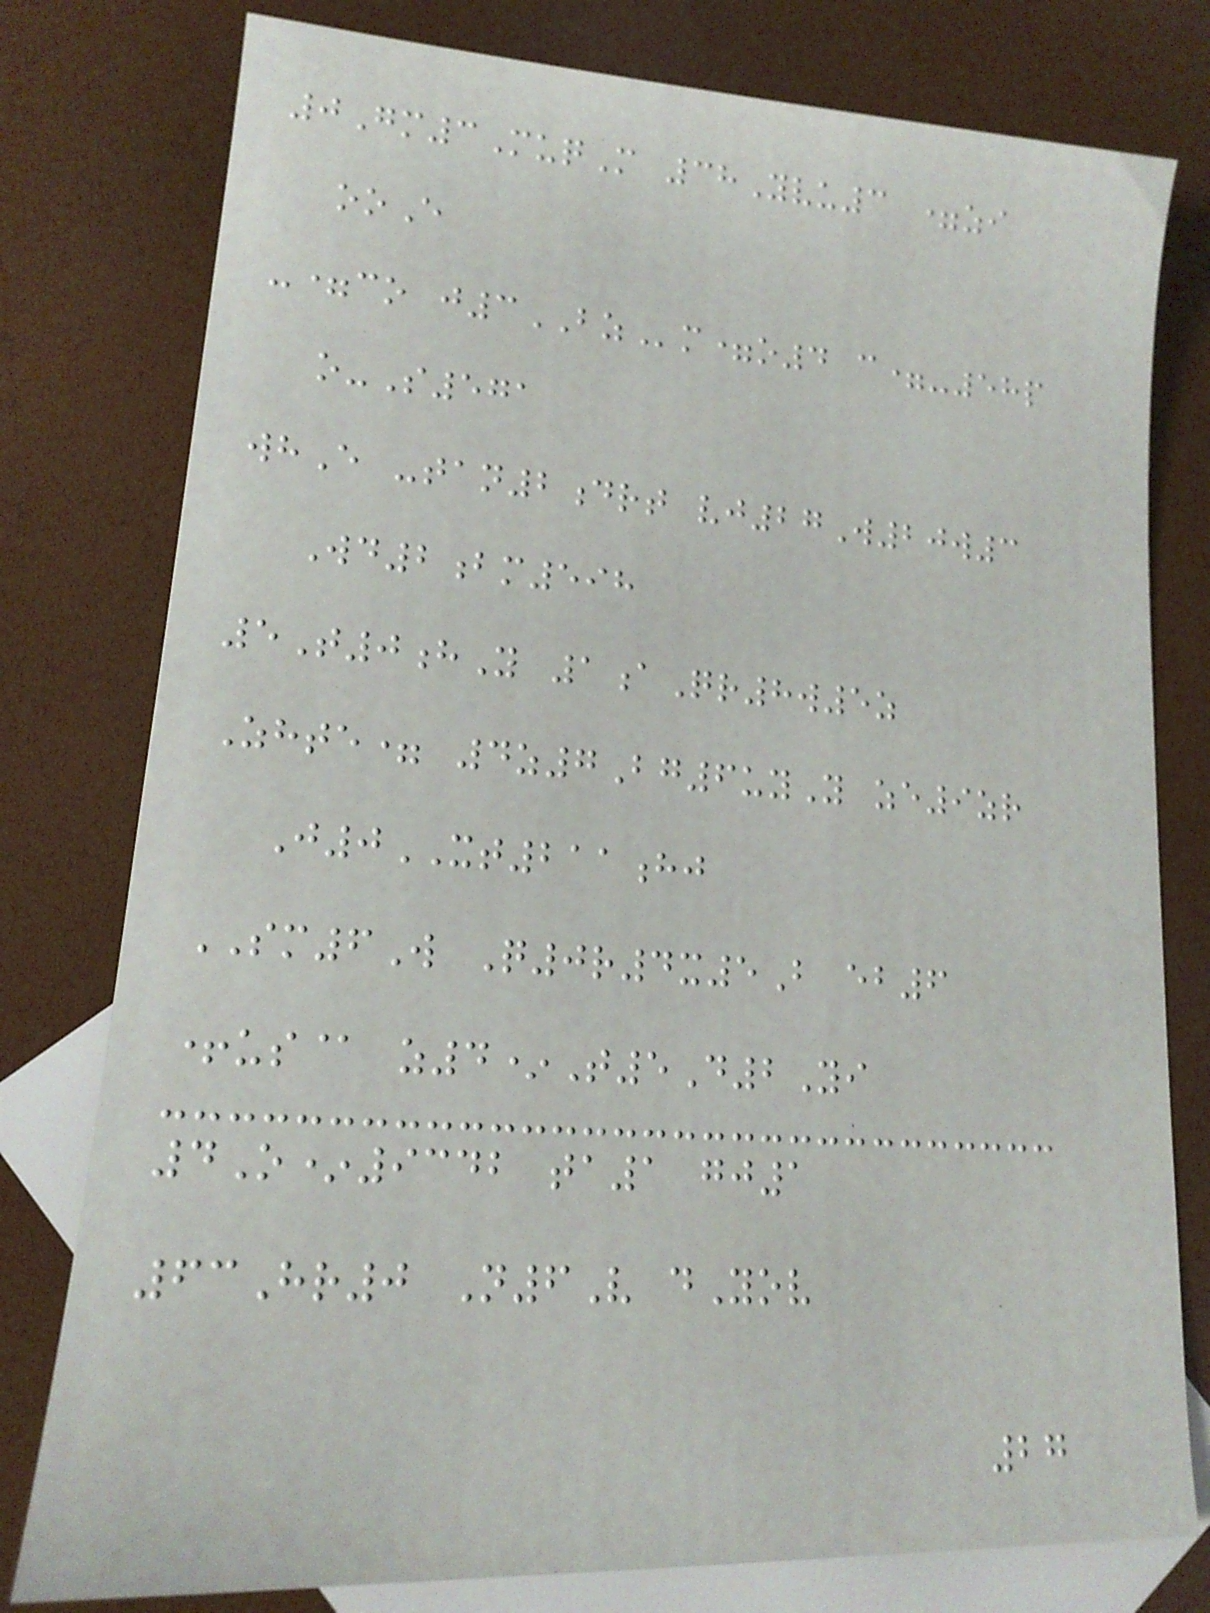0Gm3MuqM 38Yvu3 =zi
ooE
-=co j3BZm=o4 c=-58p
o-S571
whE -tan2drt vj27W20w3
Wd2bm598
5T0hY 1aQr8w5z
Zhte= 4z7Bg6uyY ze9zr
J0XT211hj
SM6W Q0r4x5B eb6
+us@ z4*T5D2Yi
4O*9342 ta1 gj1
63Hr0 N6V dYov
27
